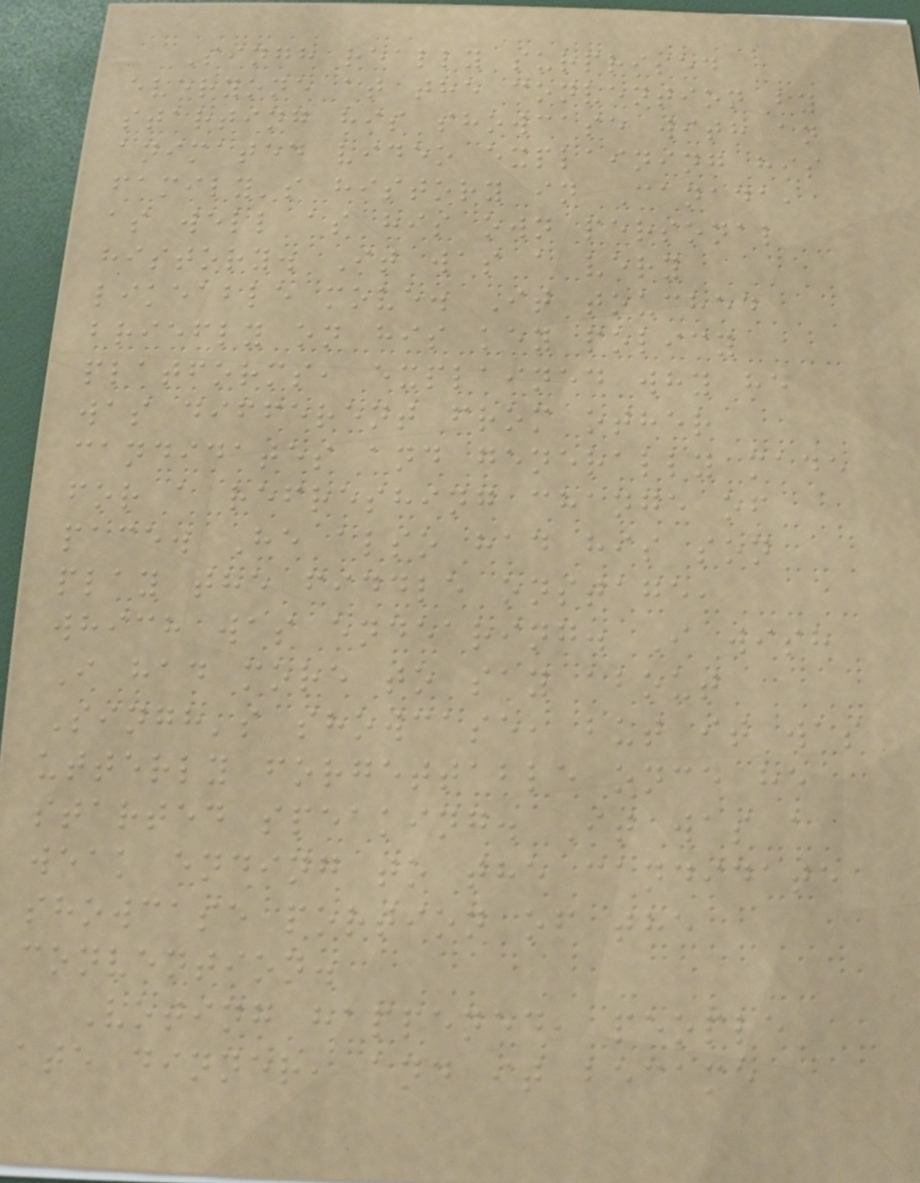Singh really surprised
everyone at the convention by
starting his showcase with an
animated video explaining his
family's history in Canada,
as well as his own personal
history. It was a very
likeable move. It touched
briefly on his key policy
platforms, explained why he
was different from other
candidates and generally made
for a refreshing change of
pace. He also had his son
play the fiddle onstage,
which was endearing. I wish
I had more to say about
Singh's showcase, but it was
utterly forgettable once he
started speaking. It was a
weak ending to the candidate
showcase portion of the
convention.
Voting happened, people
ate dinner, and it became
